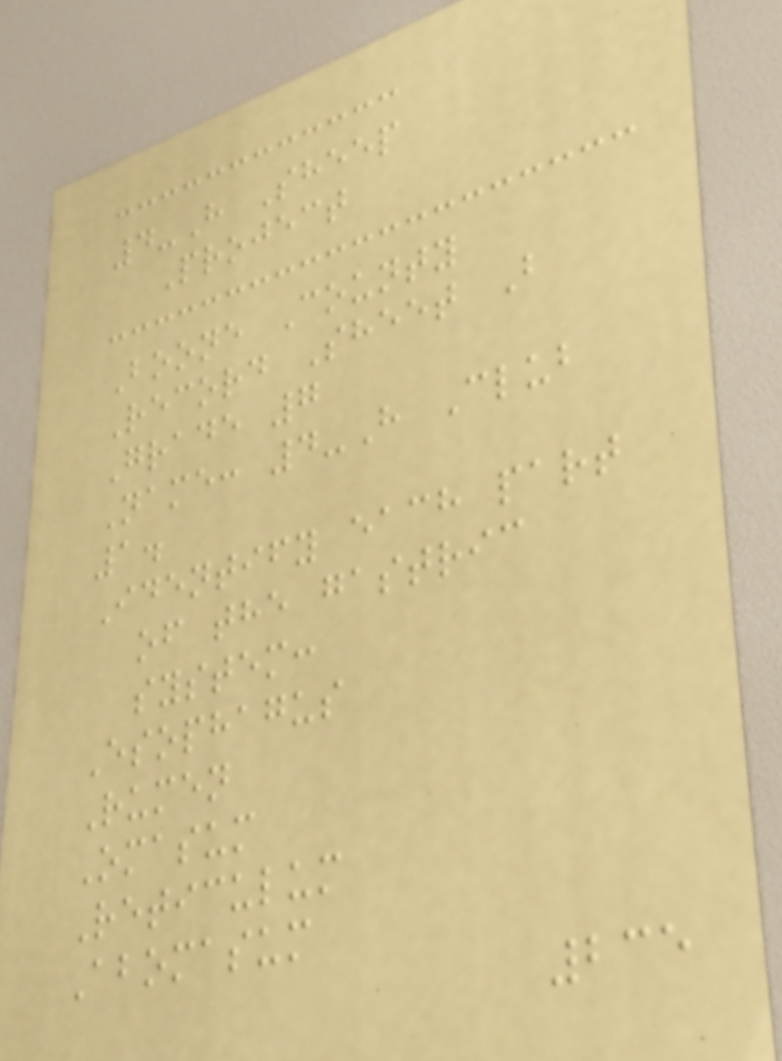4-H Sheep
Project
Boone County
Record Sheet B
Grade 7
Name: 4-H Club
1.
Identify each part
of the gastric
system:
Esophagus
Rumen
Omasum
Reticulum
Abomasum
235
